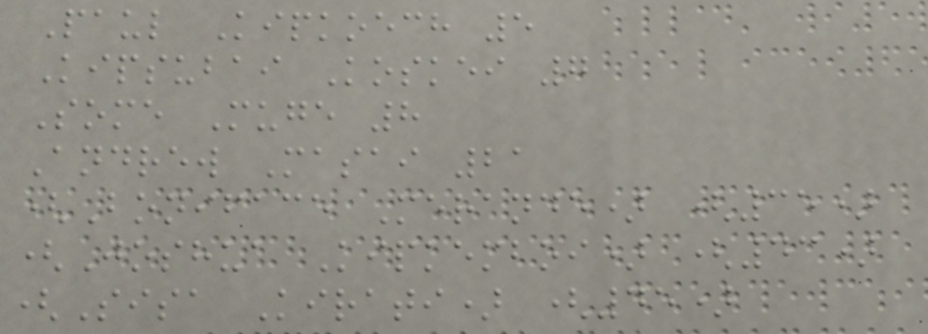Paul Kipkoech 5
Kipsubai Koskei 7
Some Muge 8
Andrew Masai 21
(Boniface Merande) (35)
(Joshua Kipkemboi) (43)
(Sisa Kirati) (45)
